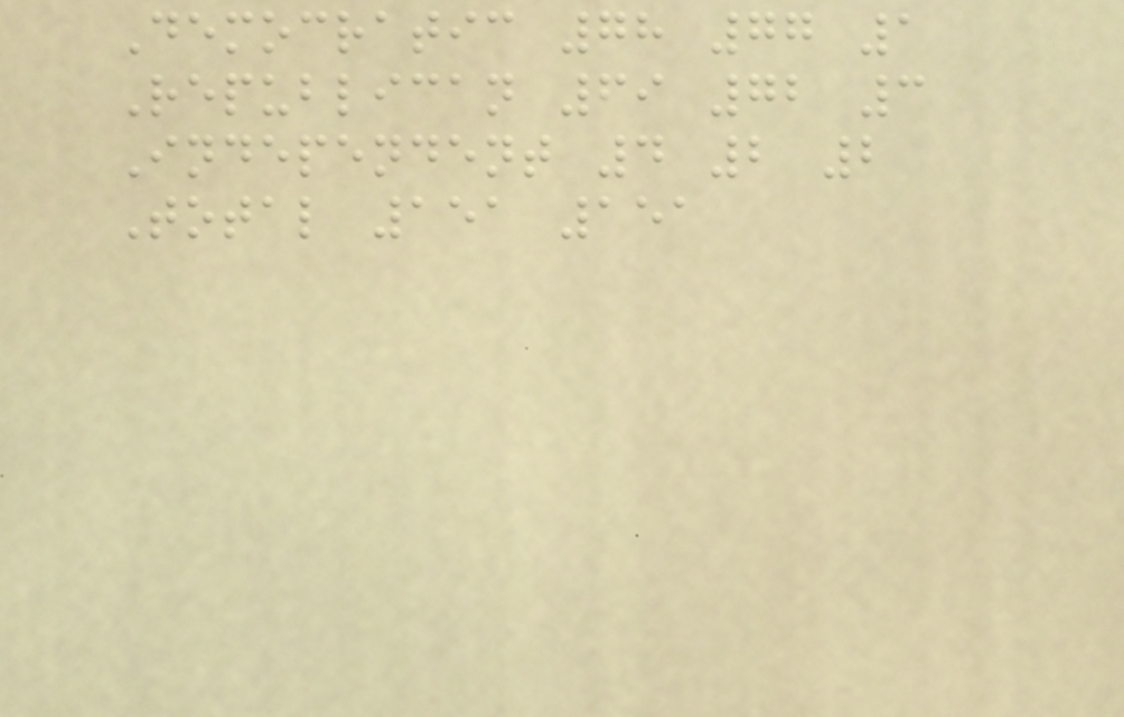Democratic 78 77 1
Republican 69 72 3
Independent 4 2 2
Total 151 151
